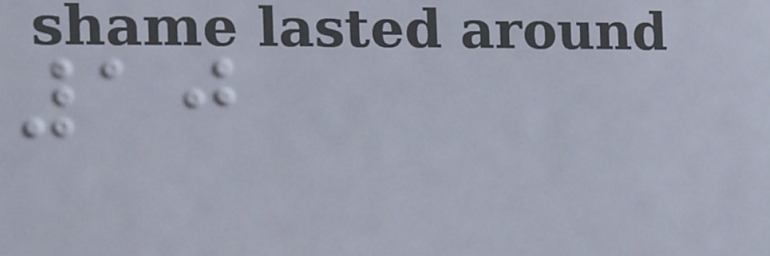10
